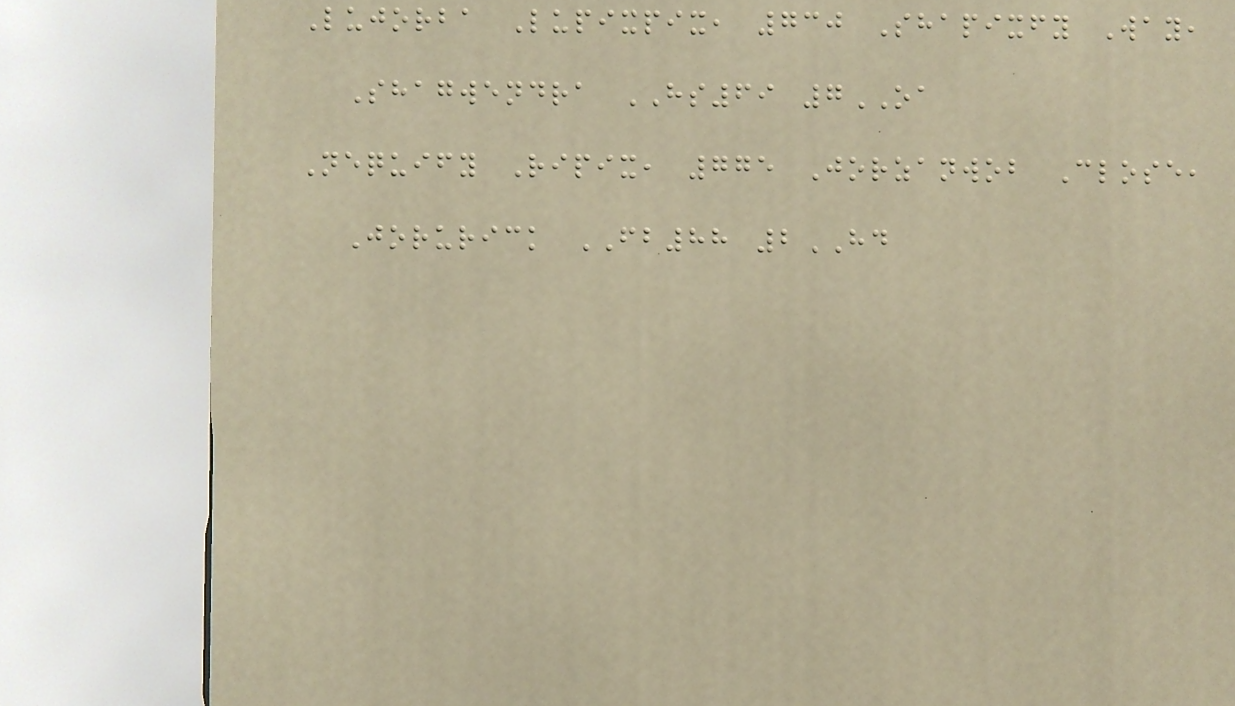Lujorba Lupixpix, 730 Shapixfy Way,
Shagwendra HS69 7OA
Nequify Ripix, 775 Jorzanwob Close,
Jorurick FB88 2HD
